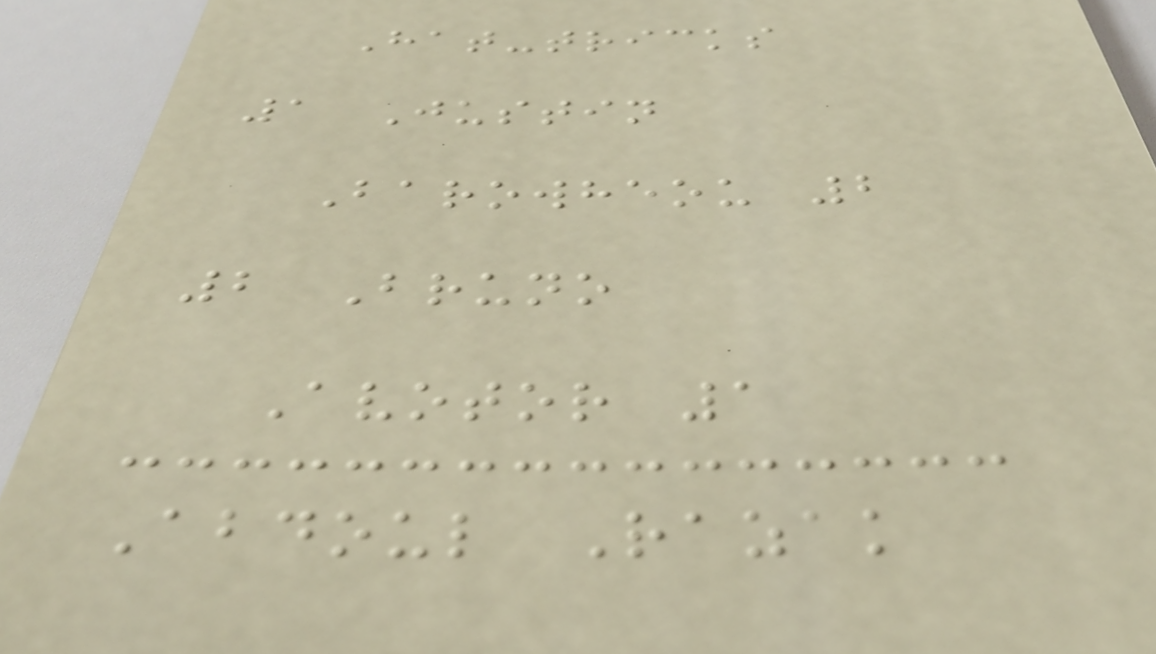Hat-tricks
1 Justin
Barowheou 2
2 Bruno
Avotor 1
Abdoul Razak
